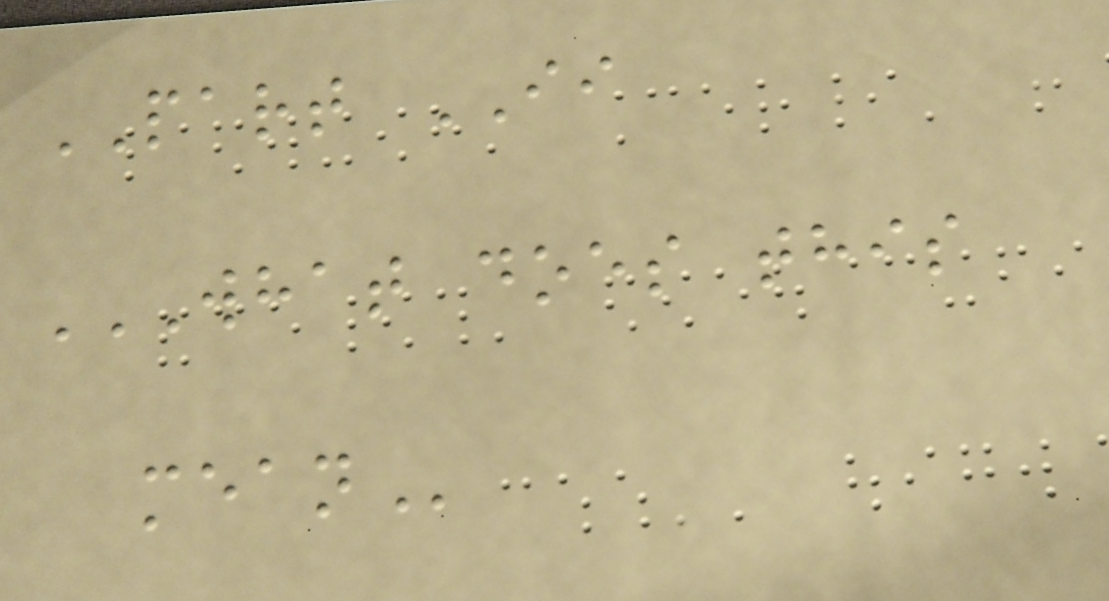PART II
WHAT DOES THIS
MEAN
